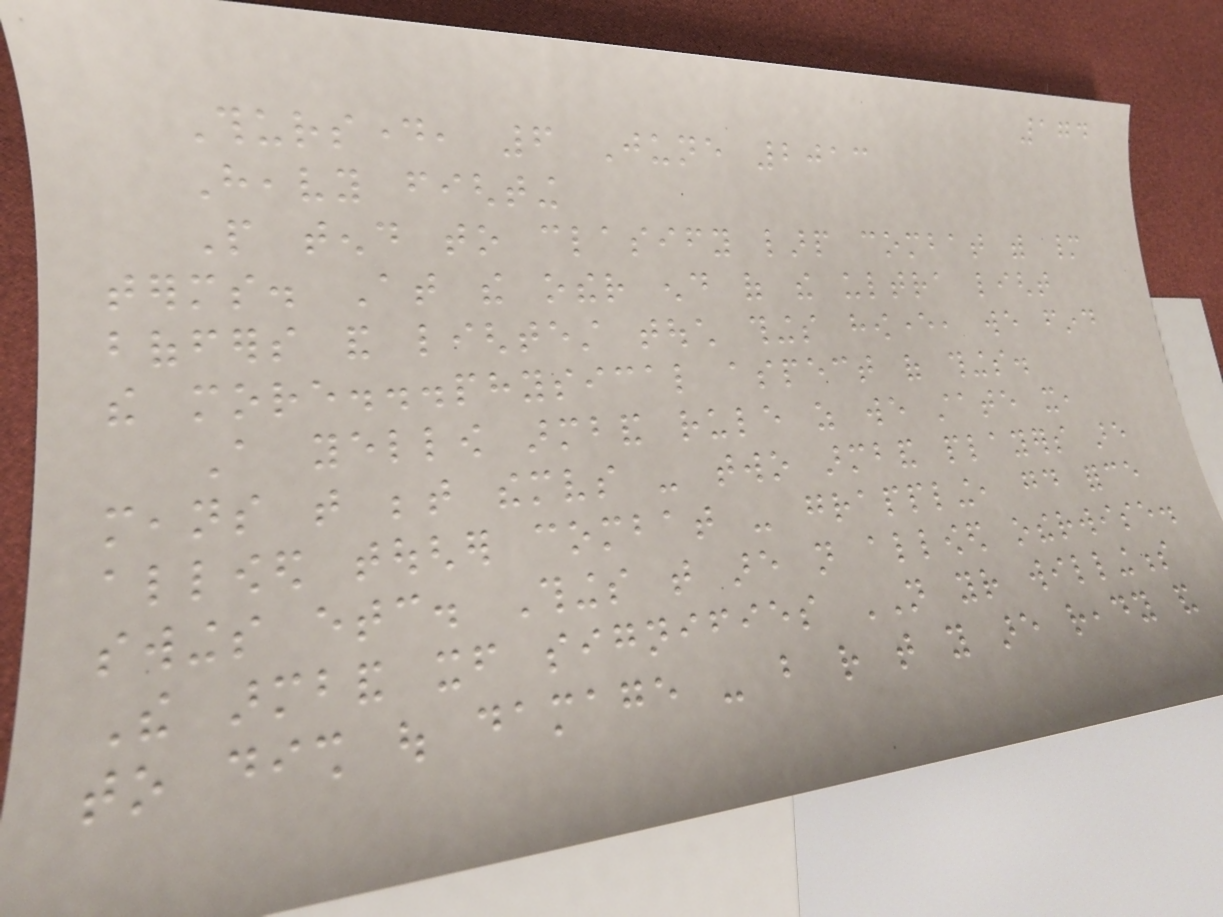174
Thursday, 6 June 2013
Heavy fighting
People tend to clasify larp combat with many
terms. At the other end of the ultra light
boffers and lightest touch things however, we find
the more...physical aspect of things.
A yellow armband rule as we state it,
means that between themselves - two armband players are
allowed tougher combat - grappling, good force
swings etc. Things that are not allowed otherwise.
The armband itself signifies NOT your willingness
to dish out damage - but rather that you are ready and
